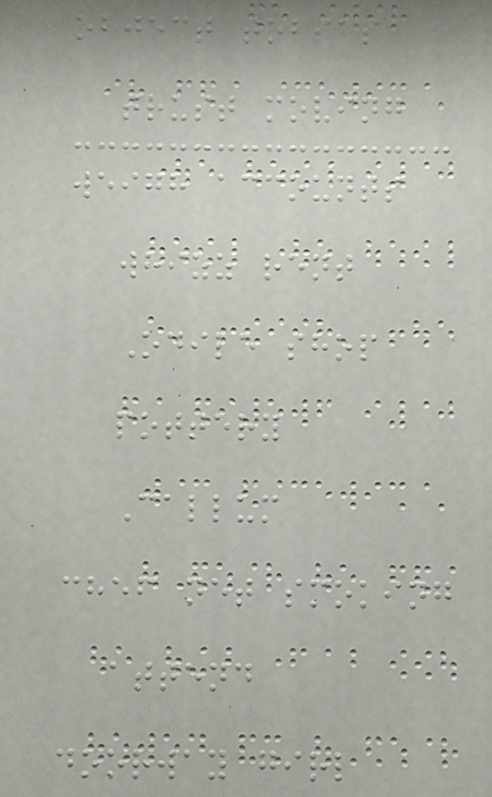object tobias
trust moving
weigh accounts
whizz rent
Odile shop
pottery
Callum
chef net smoking
attend
doorway girl
